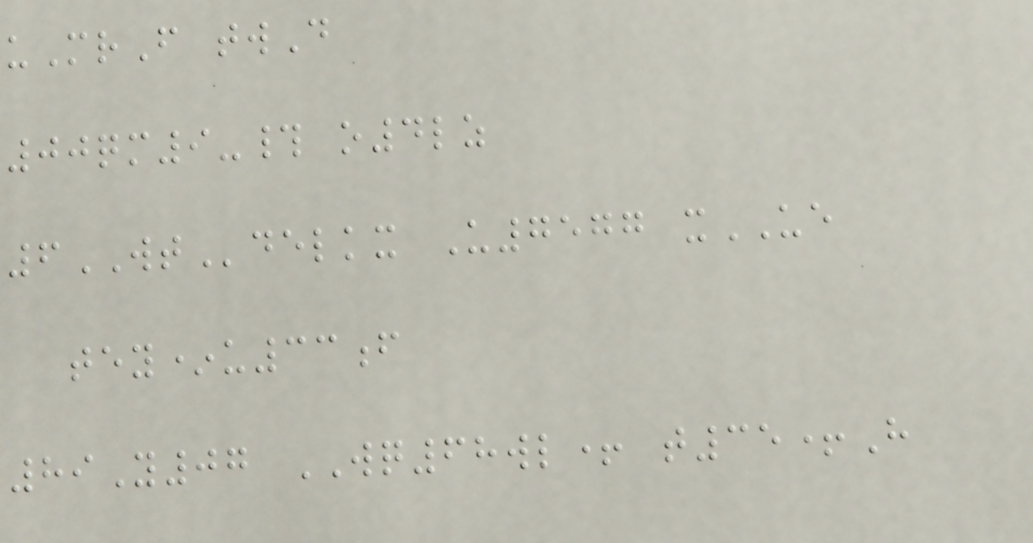uMrF twD
00qm9-# o4lz
6WTdelkx U7577 xUE
tey*u33f
89Y07 WQ68wl+ t35+H
